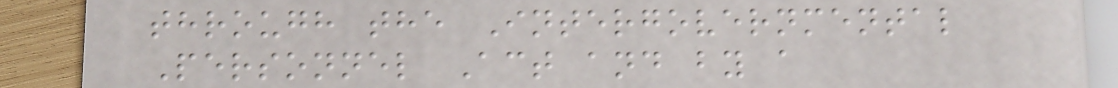through the Intergovernmental
Personnel Act and by a
